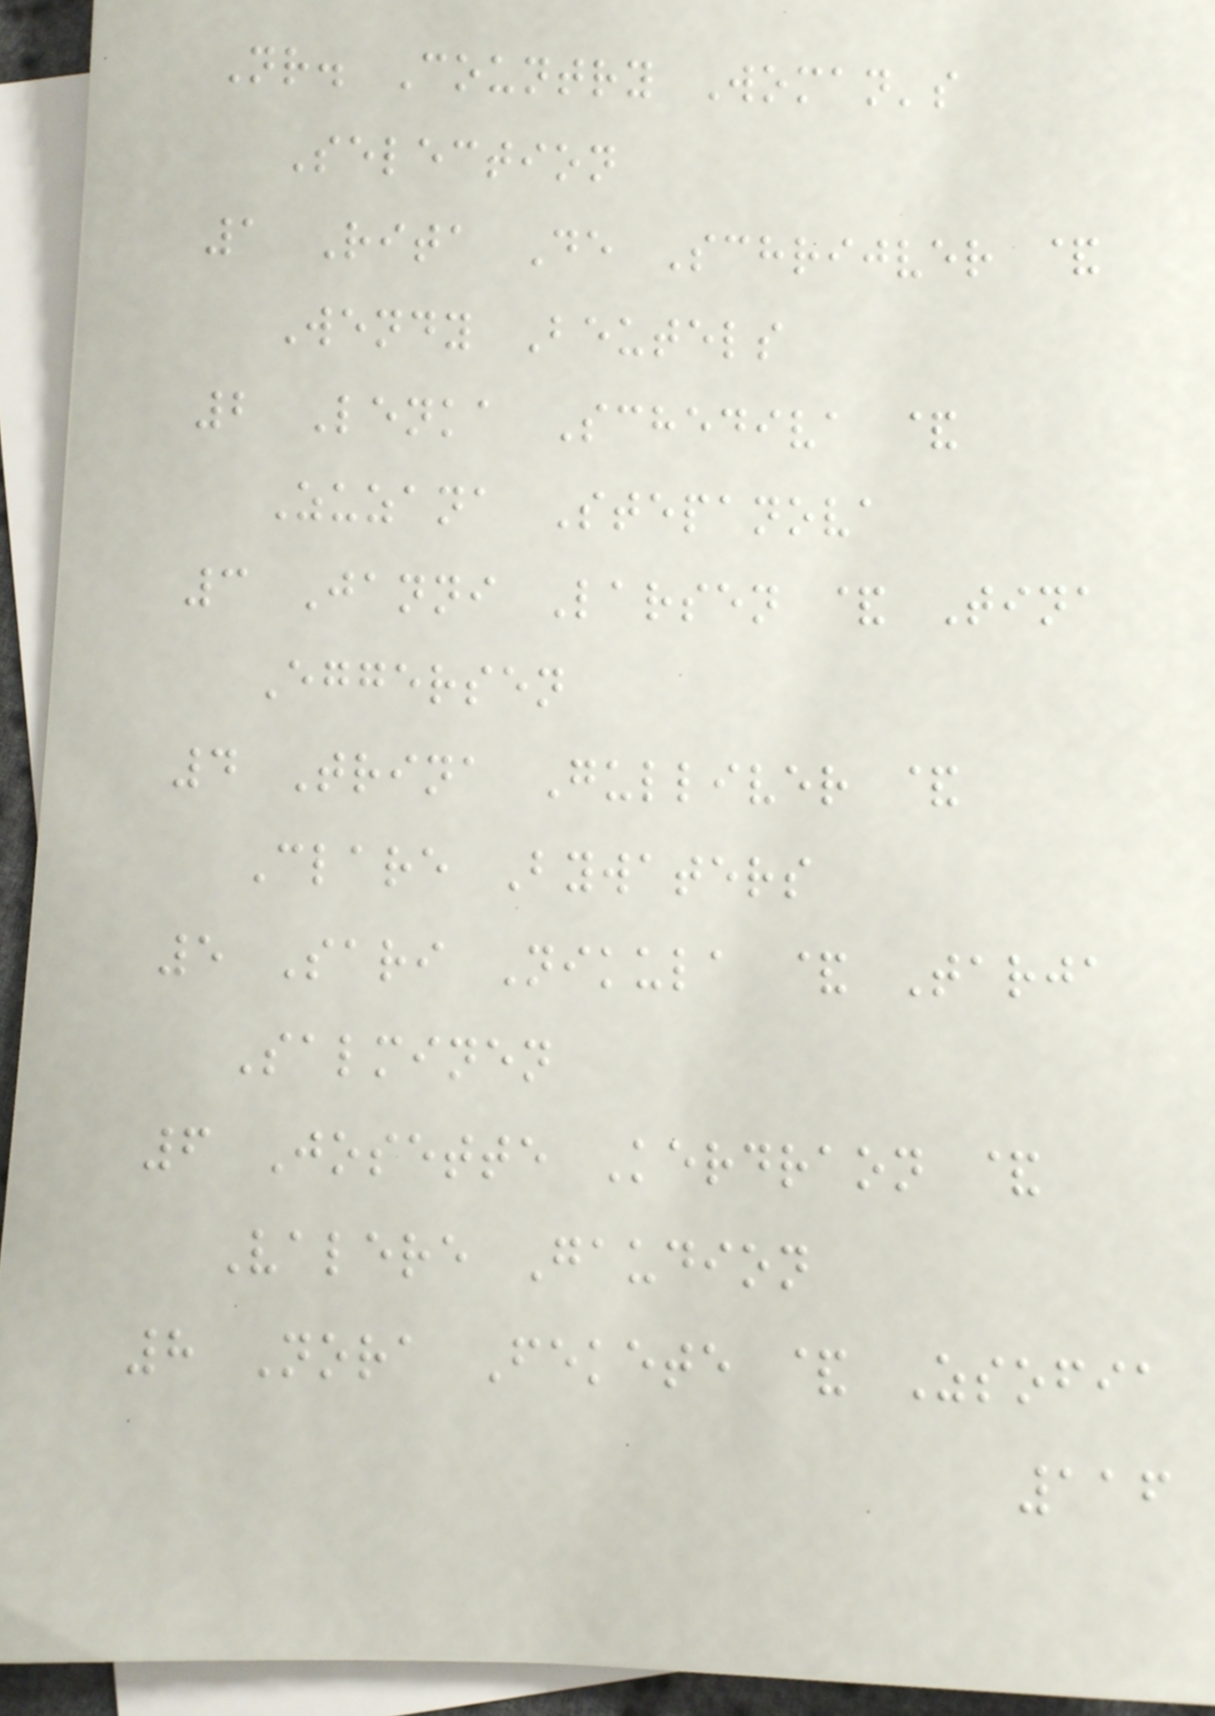Nr. Country Woman's
Selection
1 Rita De Schrijver &
Wendy Beutels
2 Lenka Schediva &
Zuzana Stepanova
3 Janni Larsen & Tina
Eggersen
4 Trina Gulliver &
Clare Bywaters
5 Sari Nikula & Tarja
Salminen
6 Josette Kerdraon &
Valere Gaudion
8 Nora Fekete & Zsofia
116
